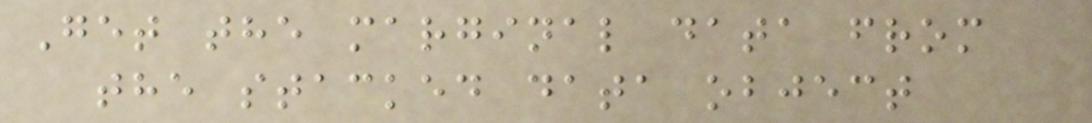Get the marginal data from
the stacked data object
